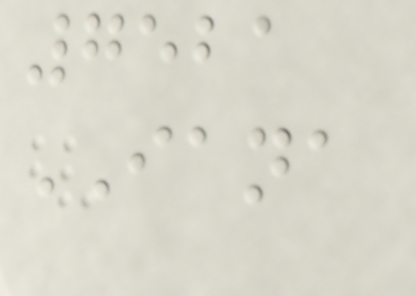7521
IANA
